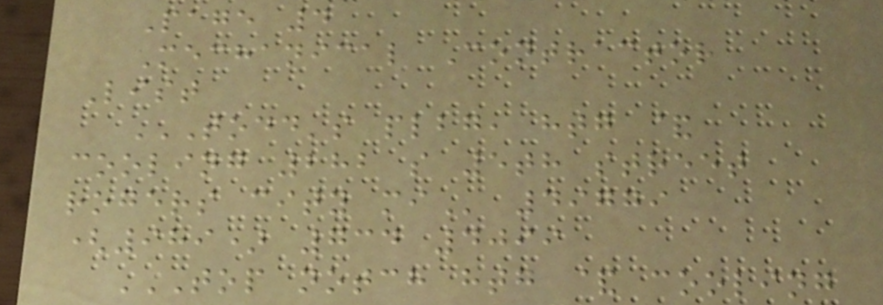Page 4
Mechanical Contractor
List
TODD'S PLBG, HTG &
COOLING 282 S 5TH STREET
ROGERS CITY MI 49779
(989) 734 4099
TOP NOTCH HTG & COOLING
